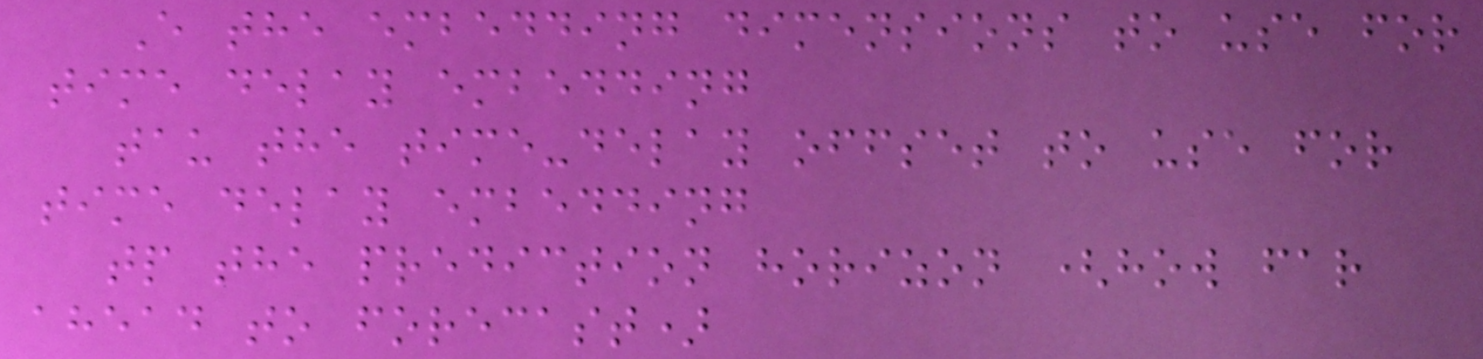E the embedding dimensions to use for
time delay embedding
tau the time-delay offset to use for
time delay embedding
tp the prediction horizon (how far
ahead to forecast)
